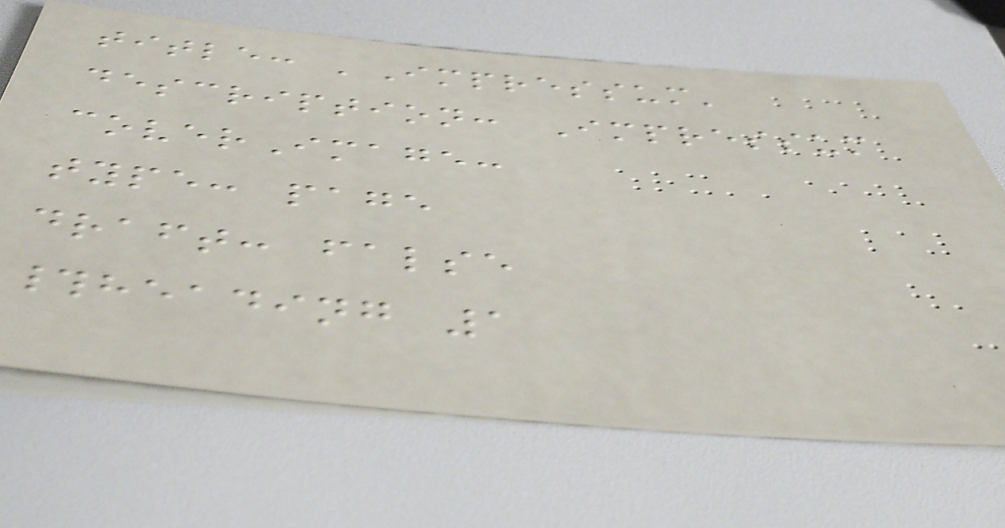title: 'Impressum'
description: Impressum
coverImage:
type: page
draft: false
#heading 1
